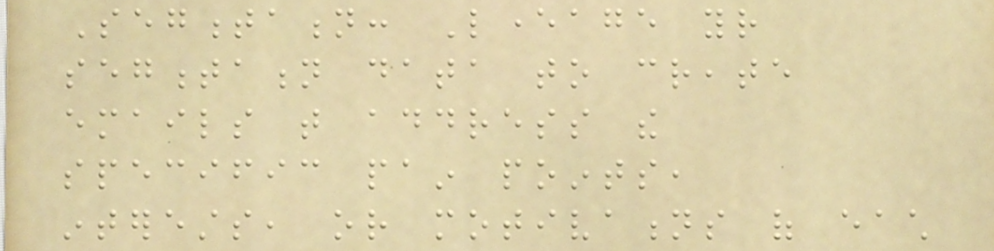Segmentation: Leverage your
segmentation data to create
emails that address the
specific pain points,
interests, or motivations of each
